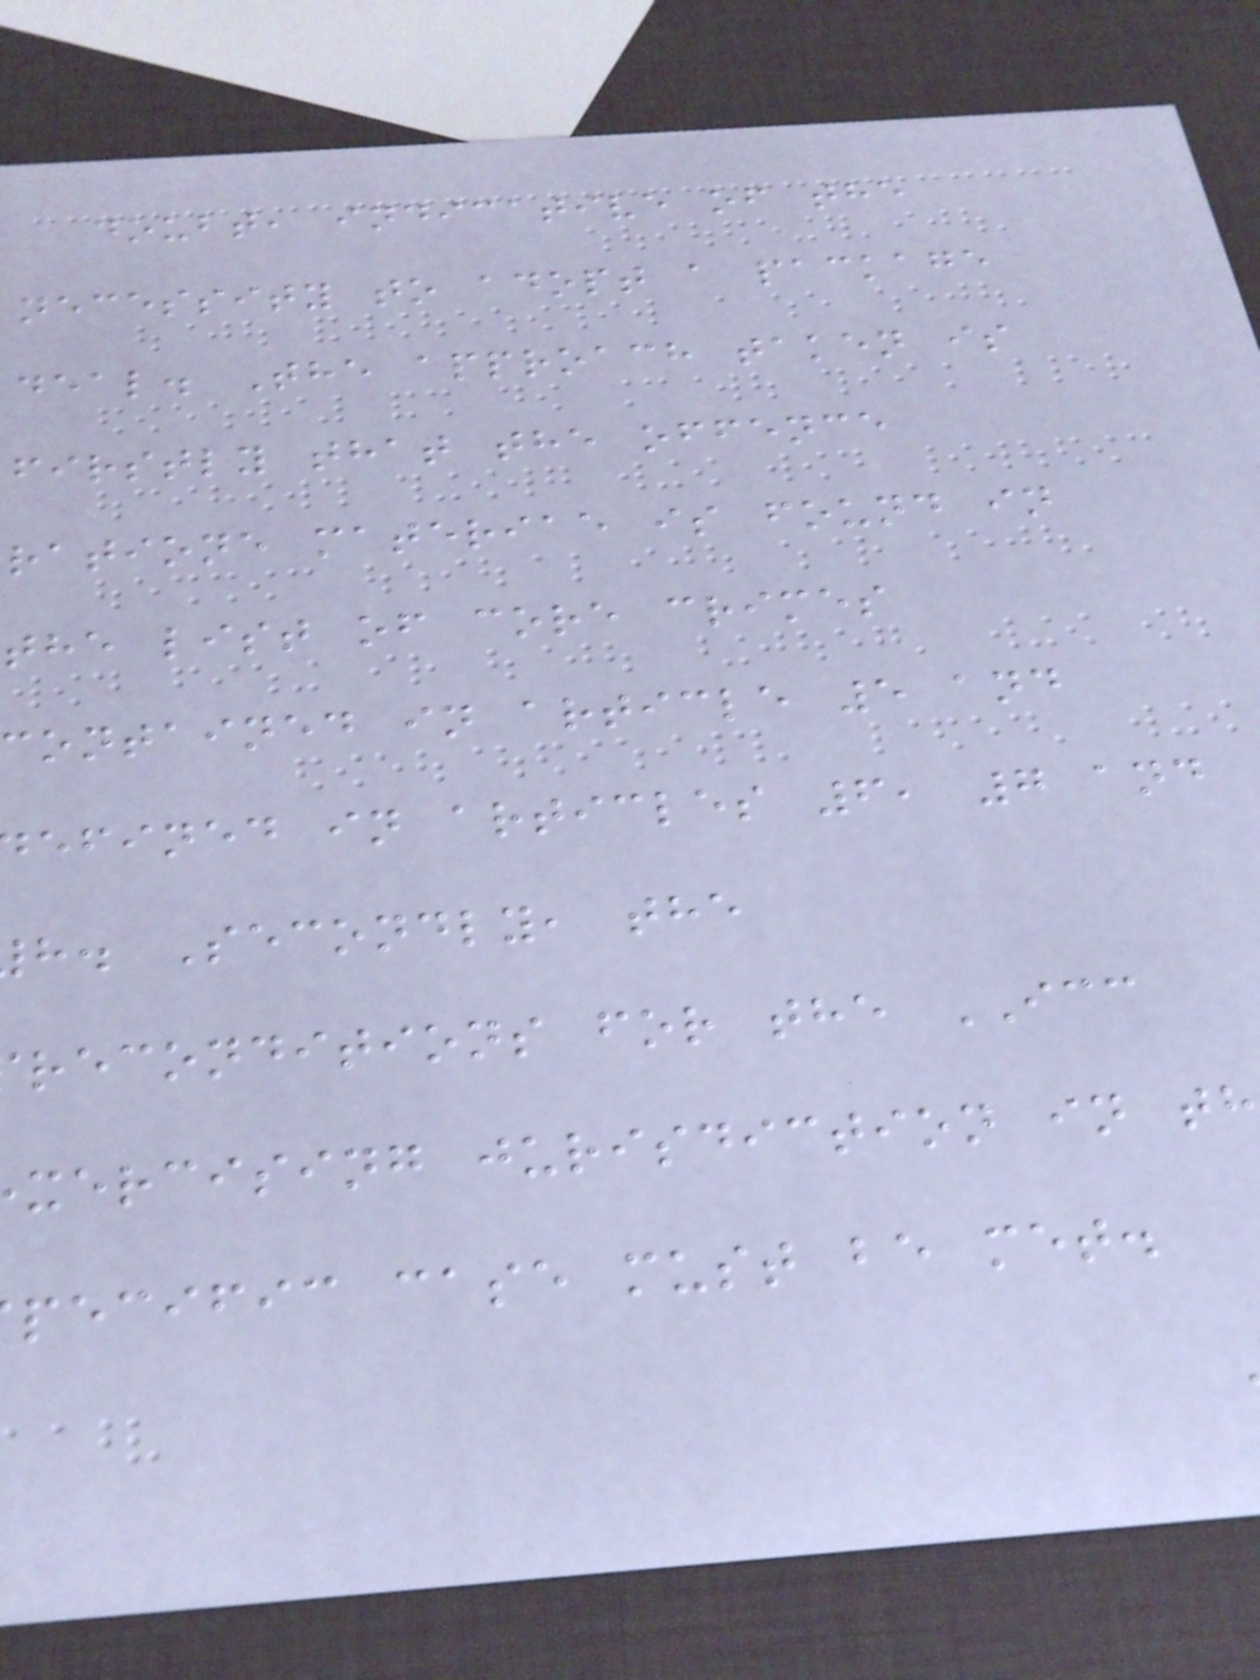doubt, indicative of the
necessity to adopt a package
deal. The approach taken is
firstly that the offence
ratione materiae is found in
the list of core crimes
contained in article 5 and
efined in articles 6, 7 and
h. Secondly, the
reconditions for the ICC
xercising jurisdiction in th
pecific case must be met.
